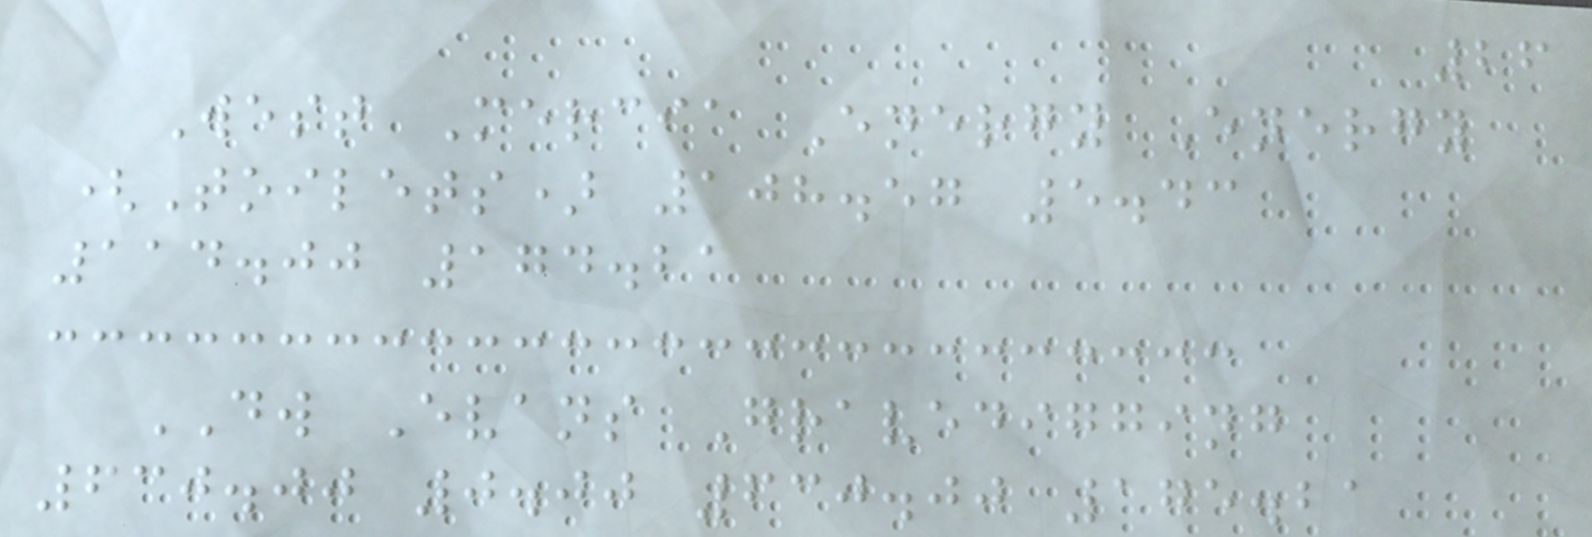26
West Mercia Energy Energy
(Toilets) 108.57 5.43
114.00 174.21
DW Evans Gravedigging
630.00 0.00 630.00 175.21
